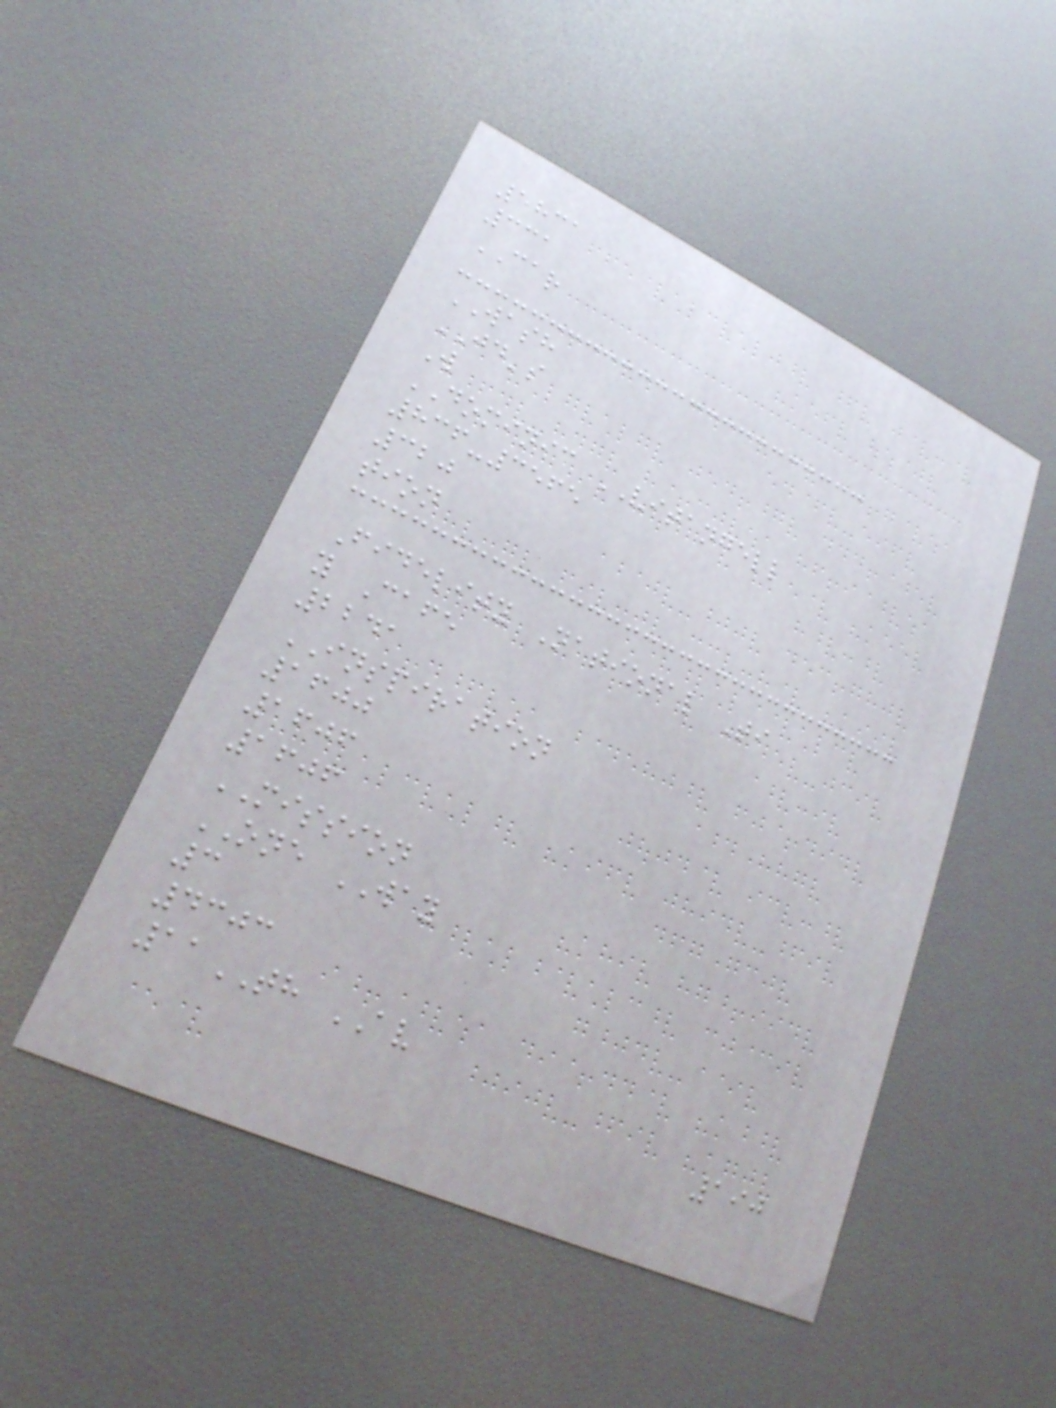5831
331
CAR
WASH
JD's
W
DOMINIC VITANGELL
836-3565
320
tion
Fidelity National Ti
y Cafe
2241
INSPIRATION
1600
1606
1606
MISSION
ONE WAY
3
4303
11TH AV
190
